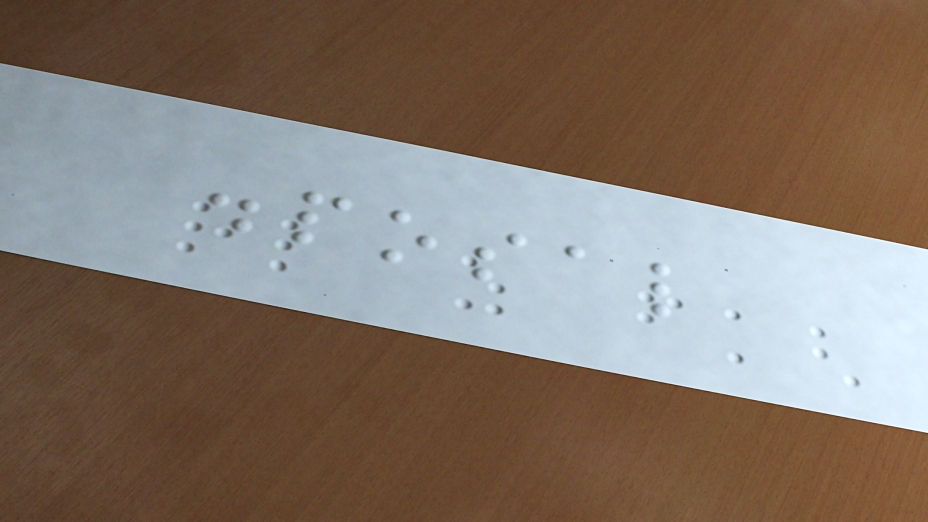disposal
